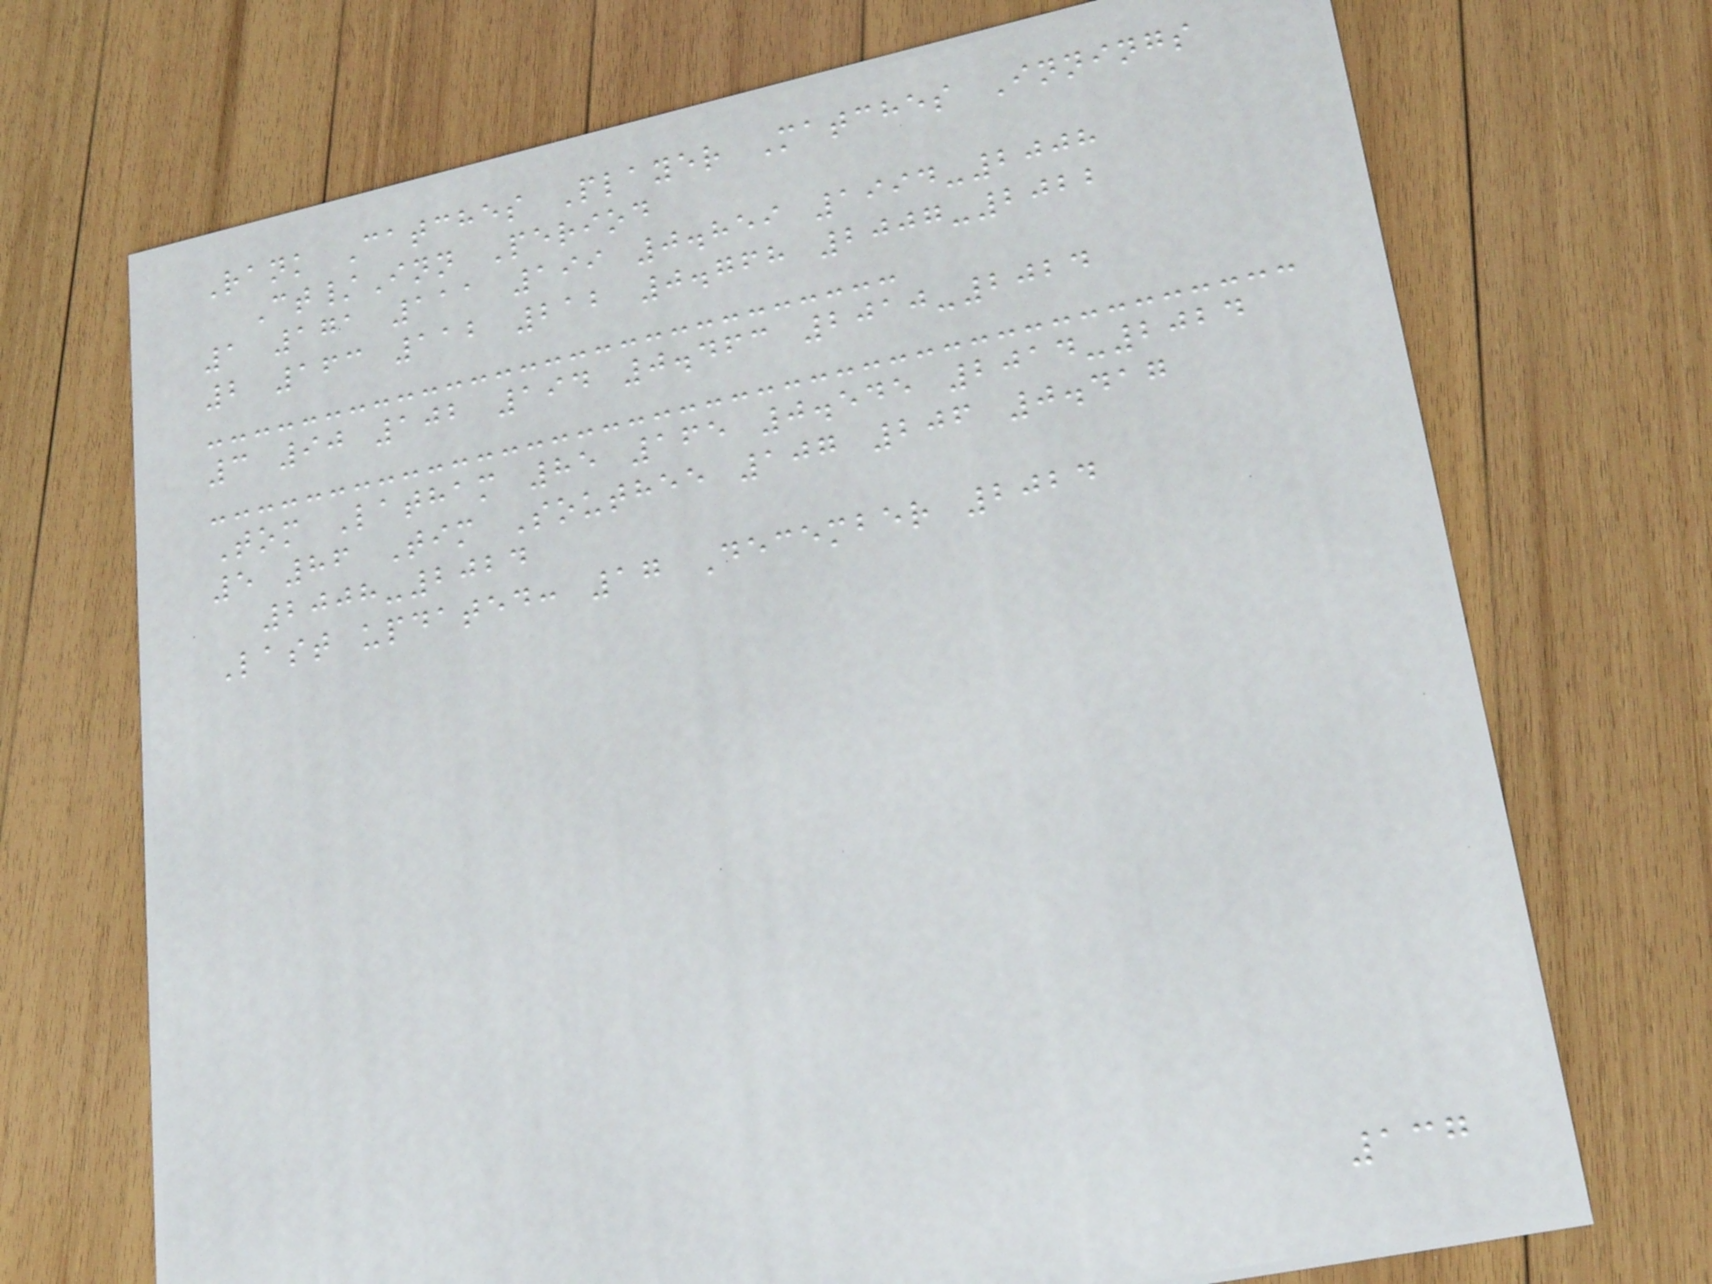Rank Catches Player Matches Innings
Ct/Inn Period
1 171 111 199 0.859 1994-2008
2 163 112 212 0.768 2007-2022
3 90 102 194 0.463 2010-2024
Tom Latham 85 165 0.545 2014-2024
5 86 Tim Southee 107 206 0.417
2008-2024
Last updated: 17 December 2024
137
